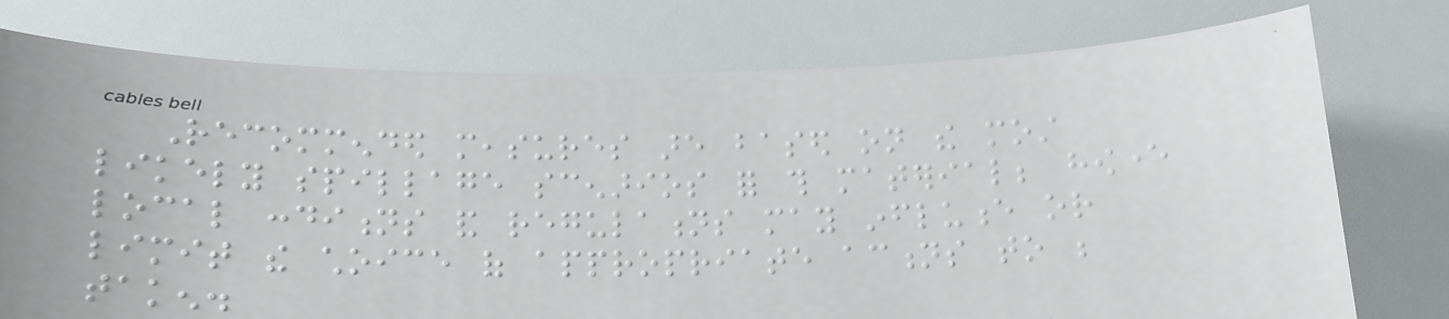Recommended measures are based on the most
likely spillage scenarios for this material; however
local conditions and regulations may influence or
limit the choice of appropriate actions to be
taken.
